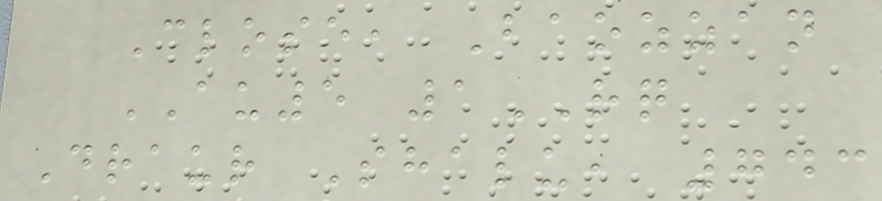Close, Baozzan
AU5 1RQ
Draur Shalu, 743
